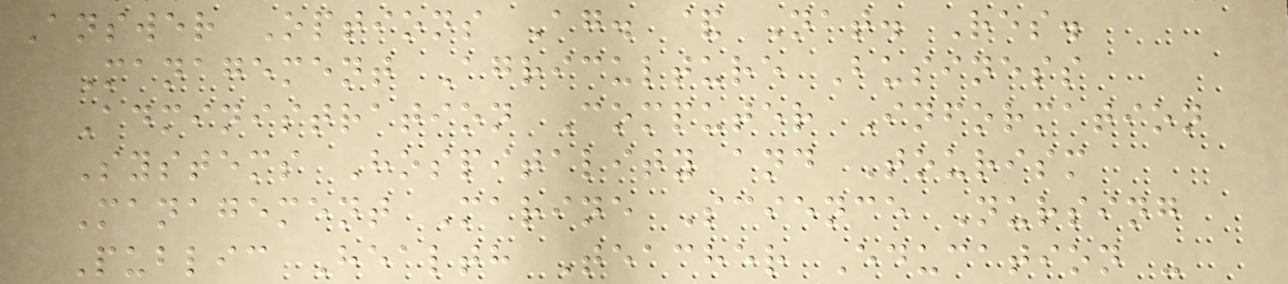Answer Options Ag. & Nat. Res.
Management Agriculture Business
Administration Computer Information
Systems Hospitality and Tourism
Management Marine Science Nursing
Public Health Teacher Education -
